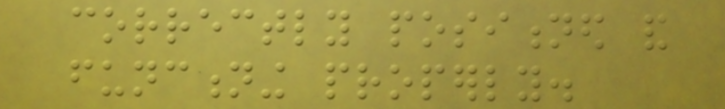correctly positioned and
functioning properly.
